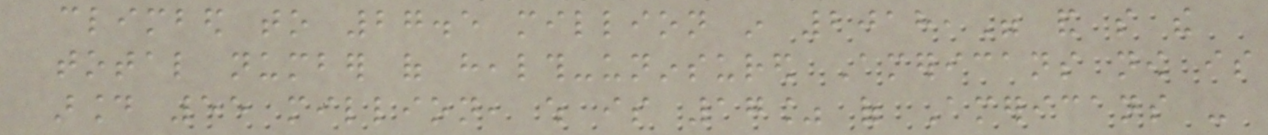climbed to 27.5 million in 2018," and so the
total number of health-uninsured Americans now is
around 55 million, which is 17% of Americans -
